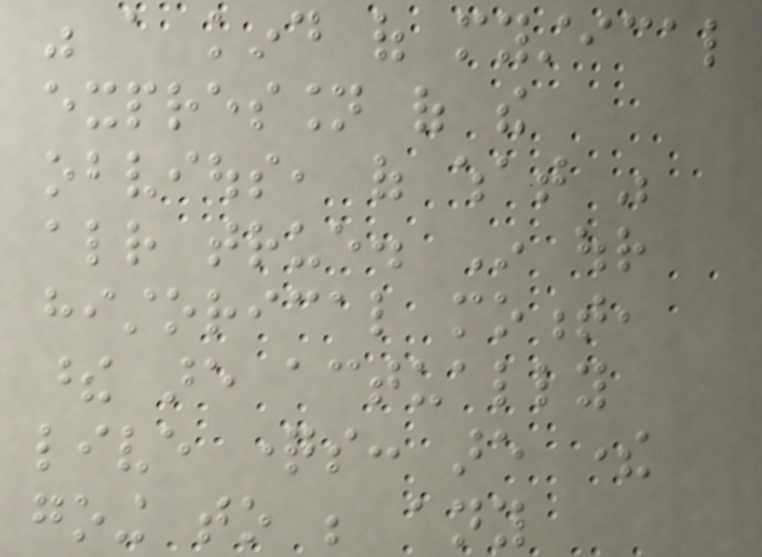was a kind of mystical
expression of the
obvious, of what was
already true. In our
historical moment,
these are actually
live questions: are there
going to be any
